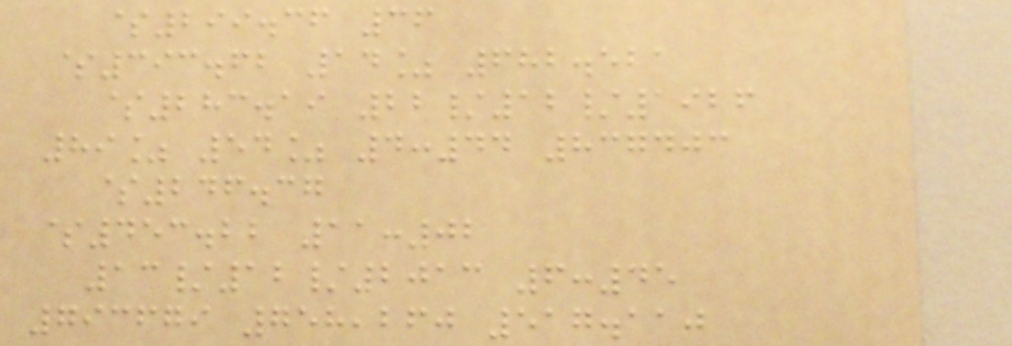$299.36 36
$393.62 14% 682.521
$283.19 22/12/1926
89% 54% 4:44 837403
$246.37
$453.22 11:02
13/12/2013 6:45
793679 758,260 517.110
